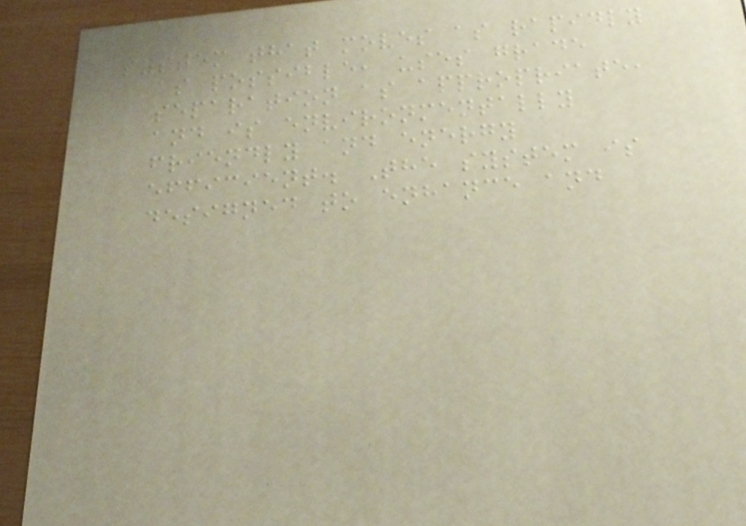system that moves as rapidly
as possible, uses grade
separation as appropriate,
and is environmentally
friendly and energy
efficient. The system is
designed to enhance and
